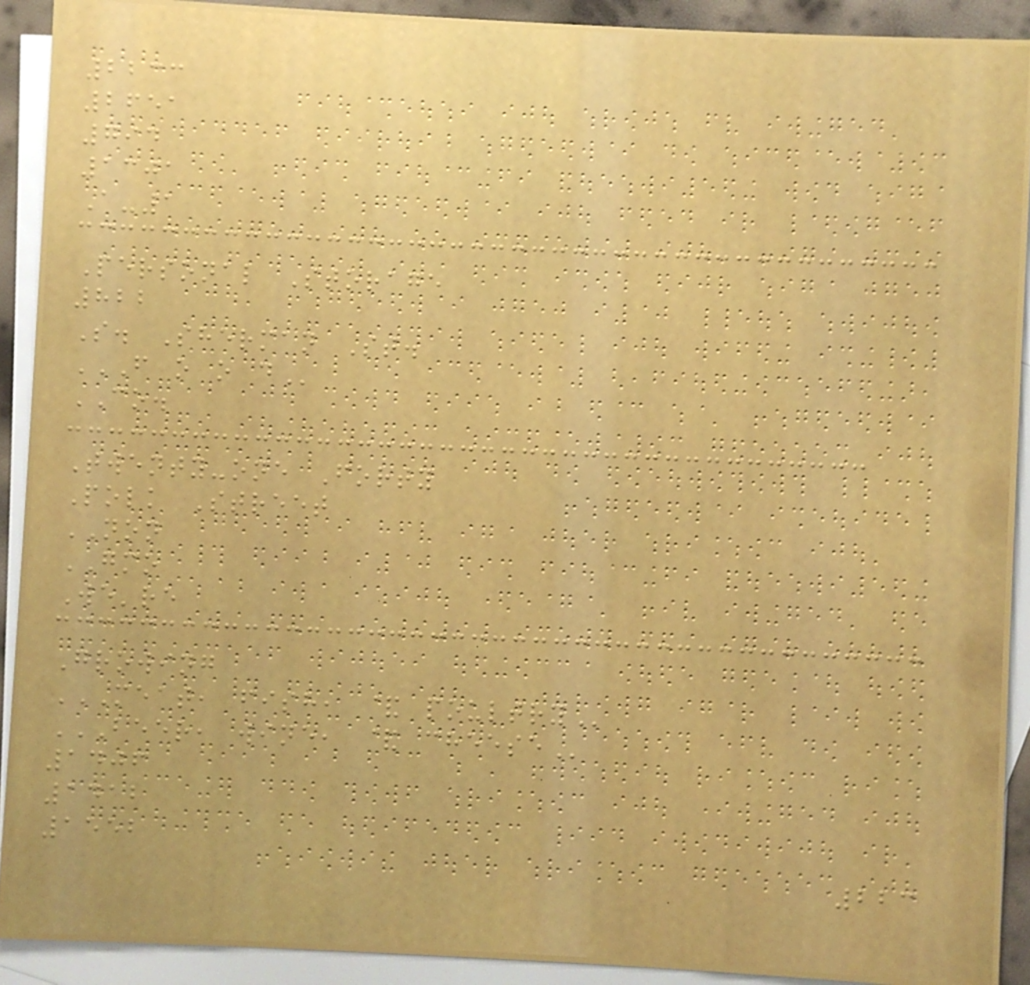2233
2651
794
1301
A-1
Personal Storage
822
S. Sherman St.
F O O D
CO.
Twenty-one Forty
Polk Street
NON
GMO
We're
Growing
MEAT, FISH, & POULTRY
BEER, WINE, & CHEESE
1406
1412
1552
223
